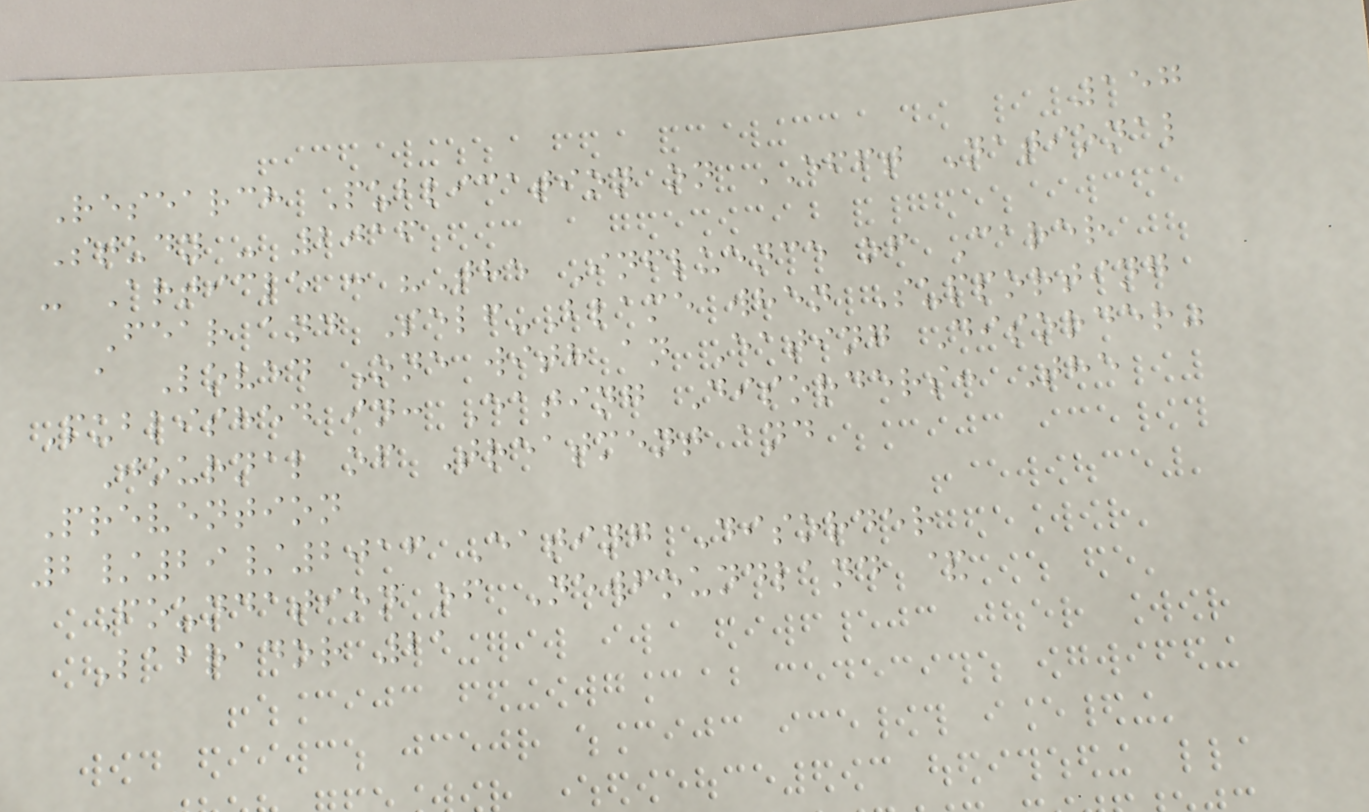157
Research Publication on EFFT National
Study - 2016
- Article : "The Influence of Carer
Fear and Self-Blame when Supporting
a Loved One with an Eating Disorder"
Published in: Eating Disorders: The
Journal of Treatment and
Prevention
2/29/2016 Eating Disorder
Foundation of Newfoundland &
Labrador 21
